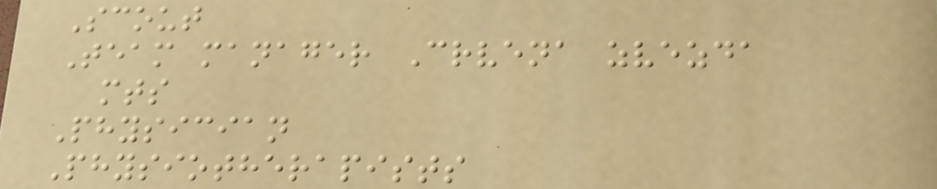Scout
Team manager Crvena zvezda
mts
Physician
Physiotherapists
